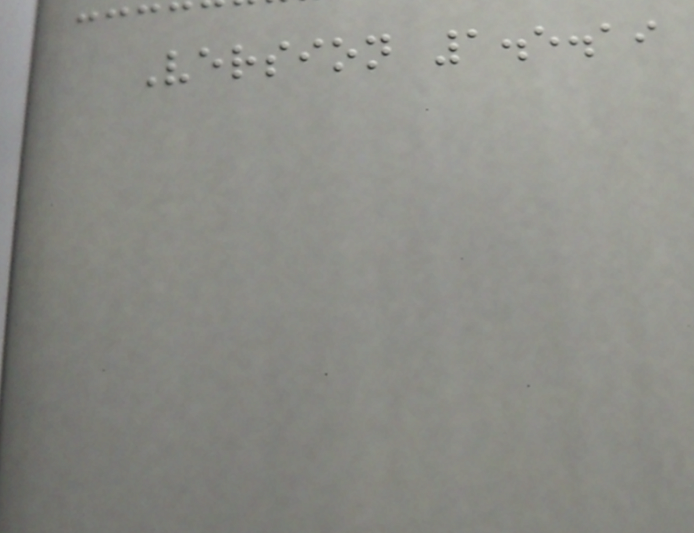Version 1.5.19
